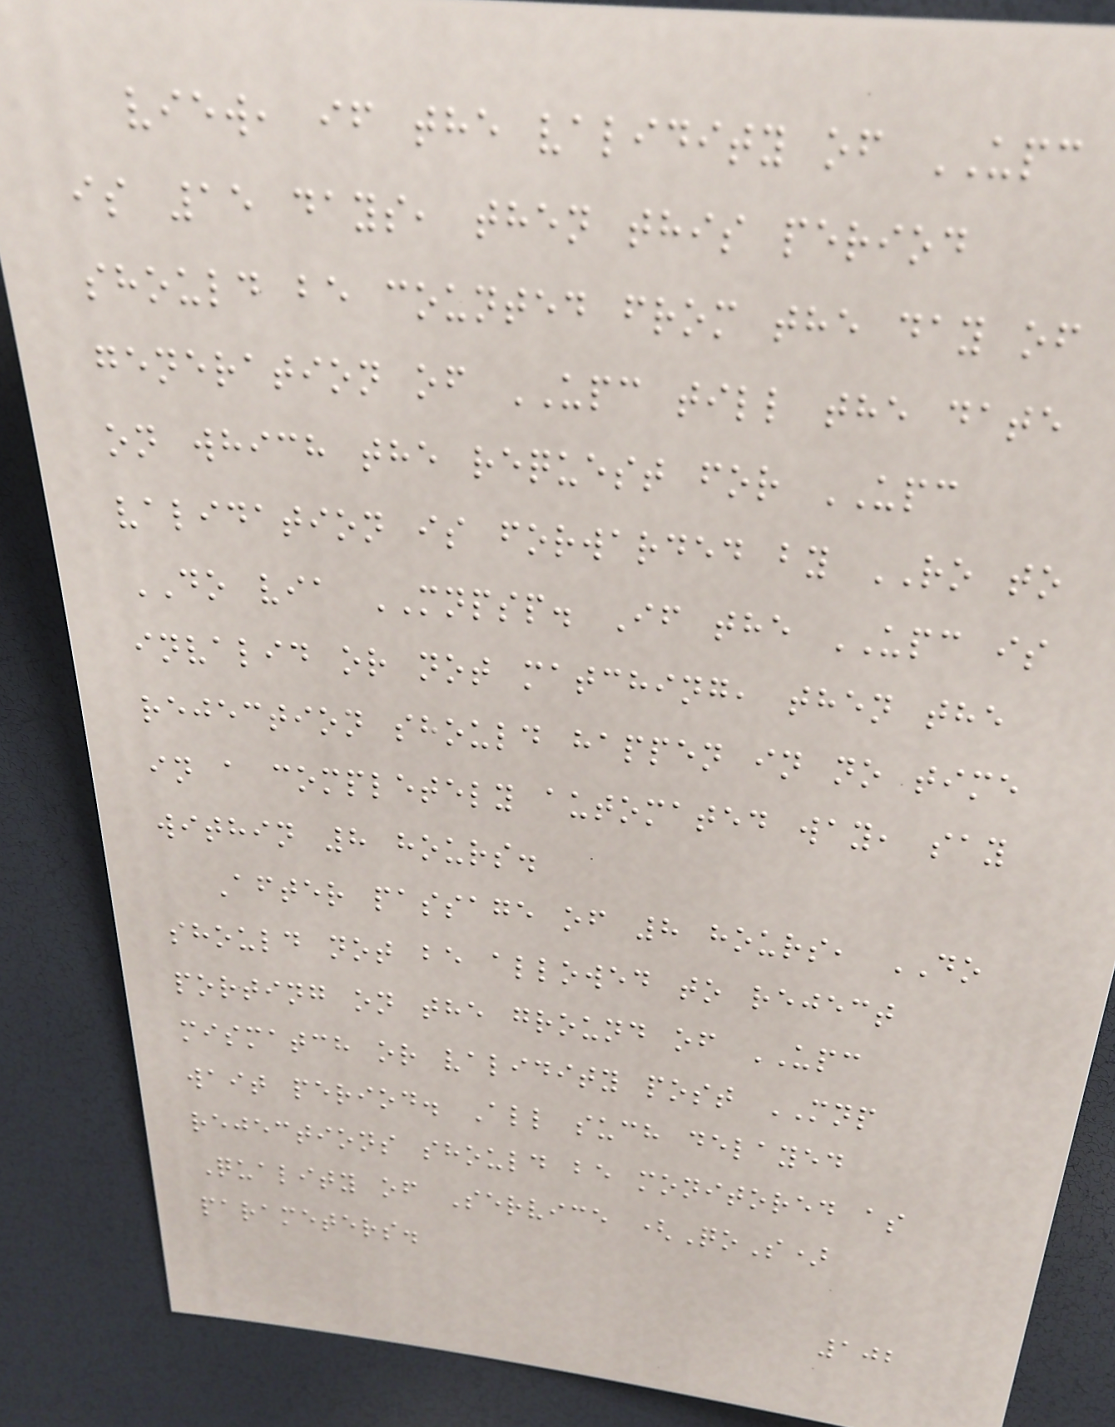view, if the validity of UPC
is 15 days, then this period
should be counted from the day of
generation of UPC till the date
on which the request for UPC
validation is forwarded by RO to
DO via MNPSP. If the UPC is
invalid or not matching, then the
rejection should happen in no time
in a completely automated way, say
within 8 hours.
After passage of 8 hours, DO
should not be allowed to reject
porting on the ground of UPC
mismatch or validity post MNP
wait period. All such delayed
rejections should be monitored as
Quality of Service (QoS)
parameters.
102
